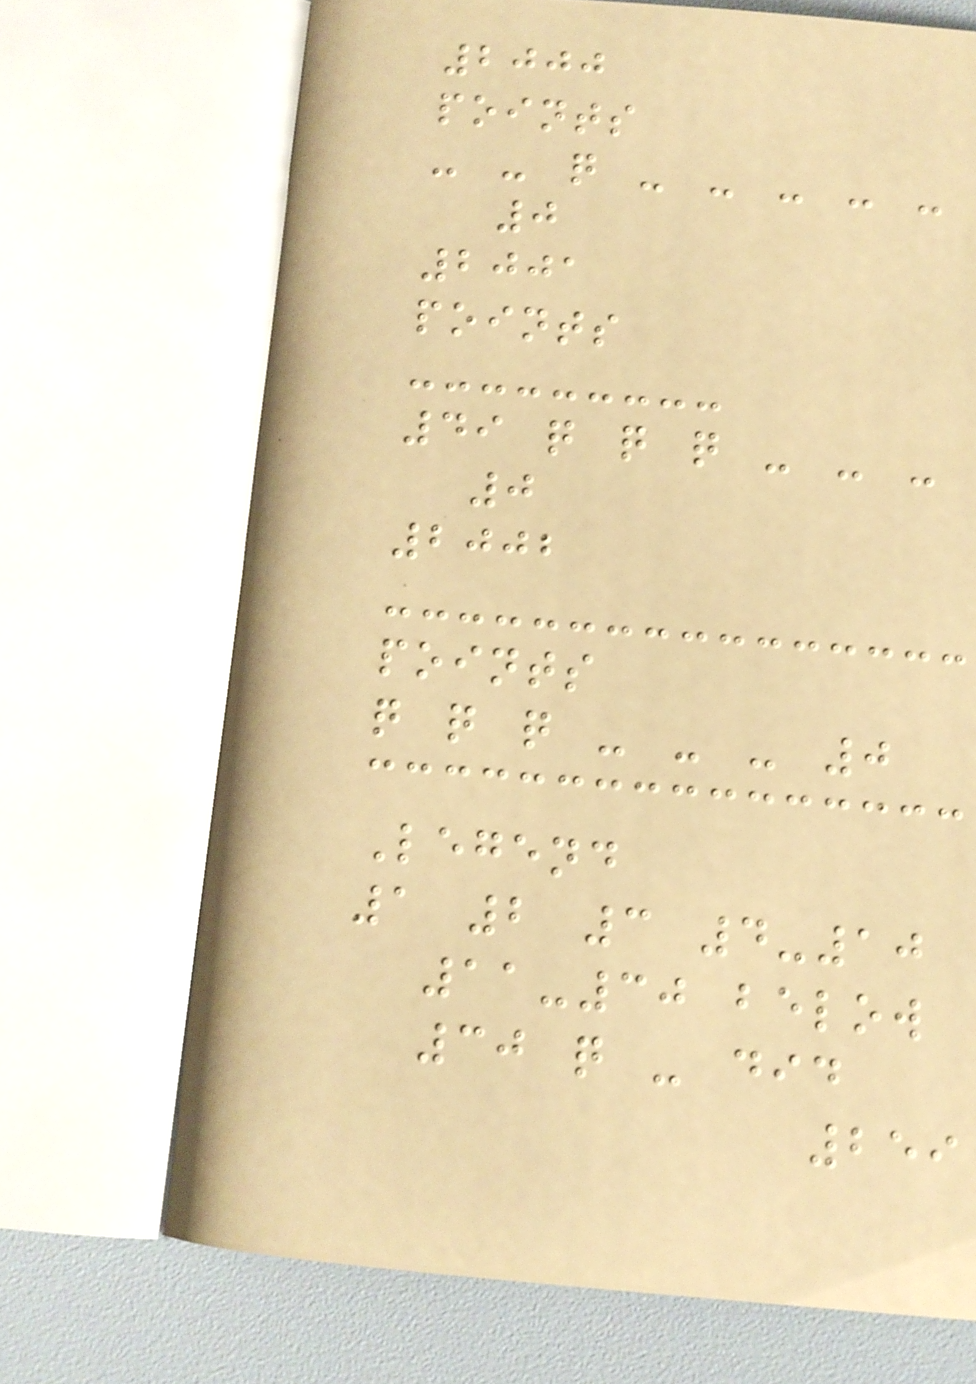2000
points
- - q - - - - -
0
2001
points
49 q q q - - -
0
2002
points
q q q - - - 0
Legend
1 2 3 4-10
11-30 below
30 q - did
259
